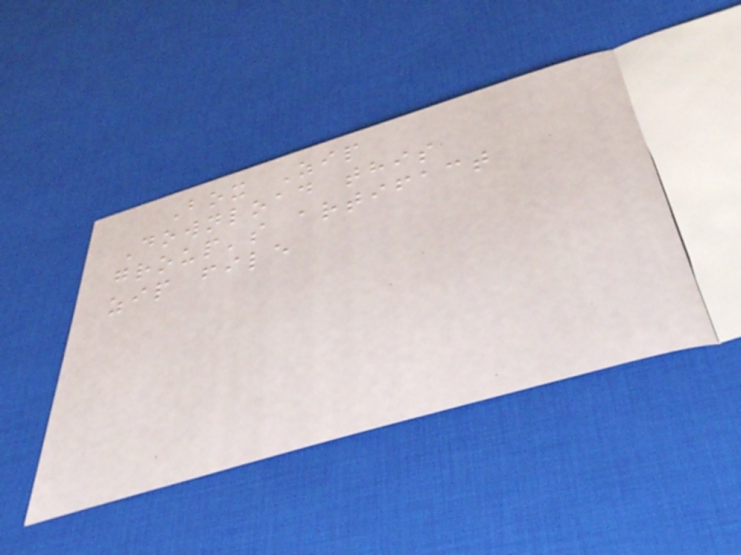Box Zip
Download this
group's artifact
zip file
